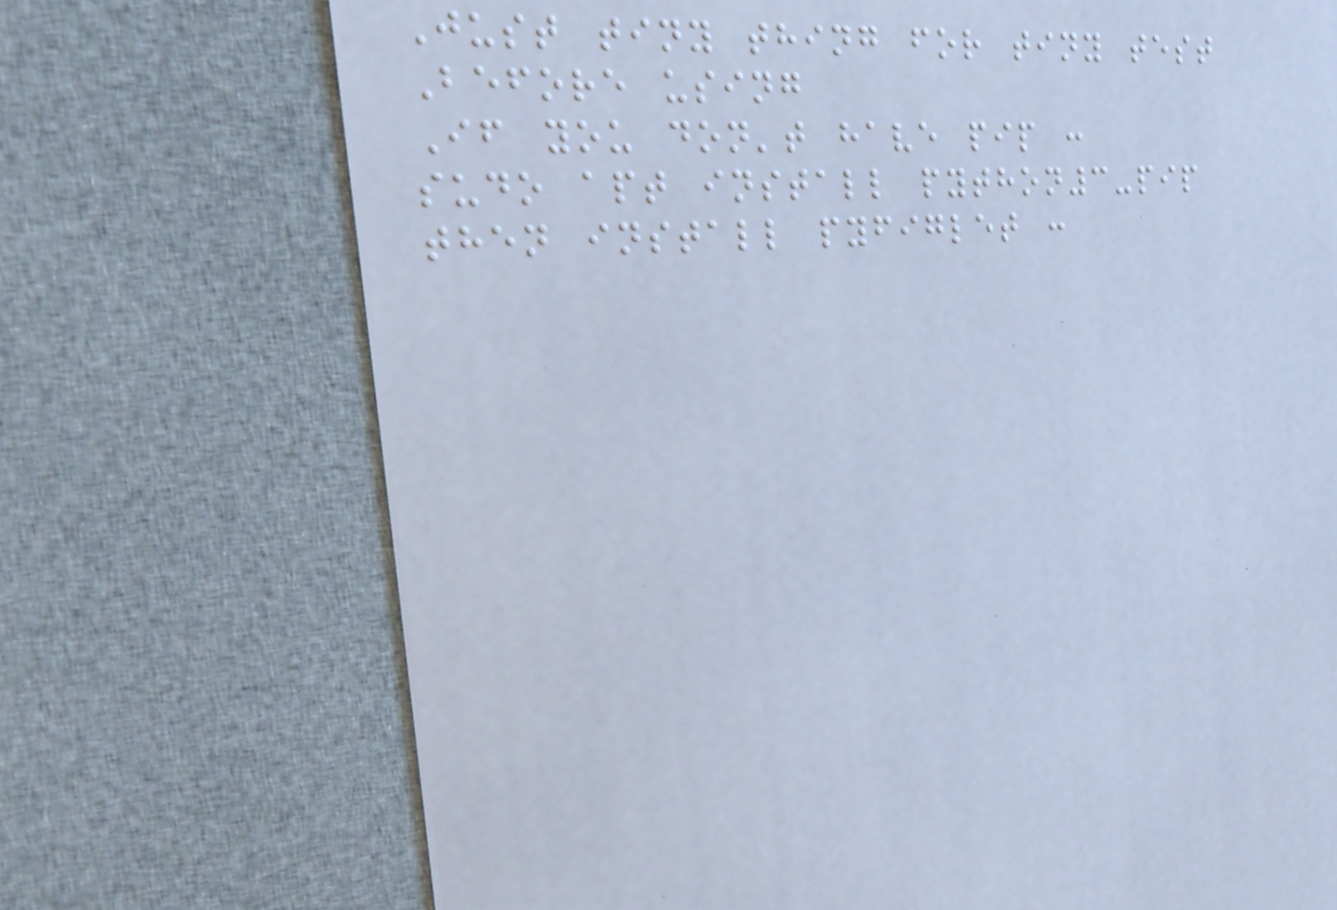Just tiny thing for tiny test
Before using
If you don't have pip :
sudo apt install python3-pip
then install pyfiglet :
